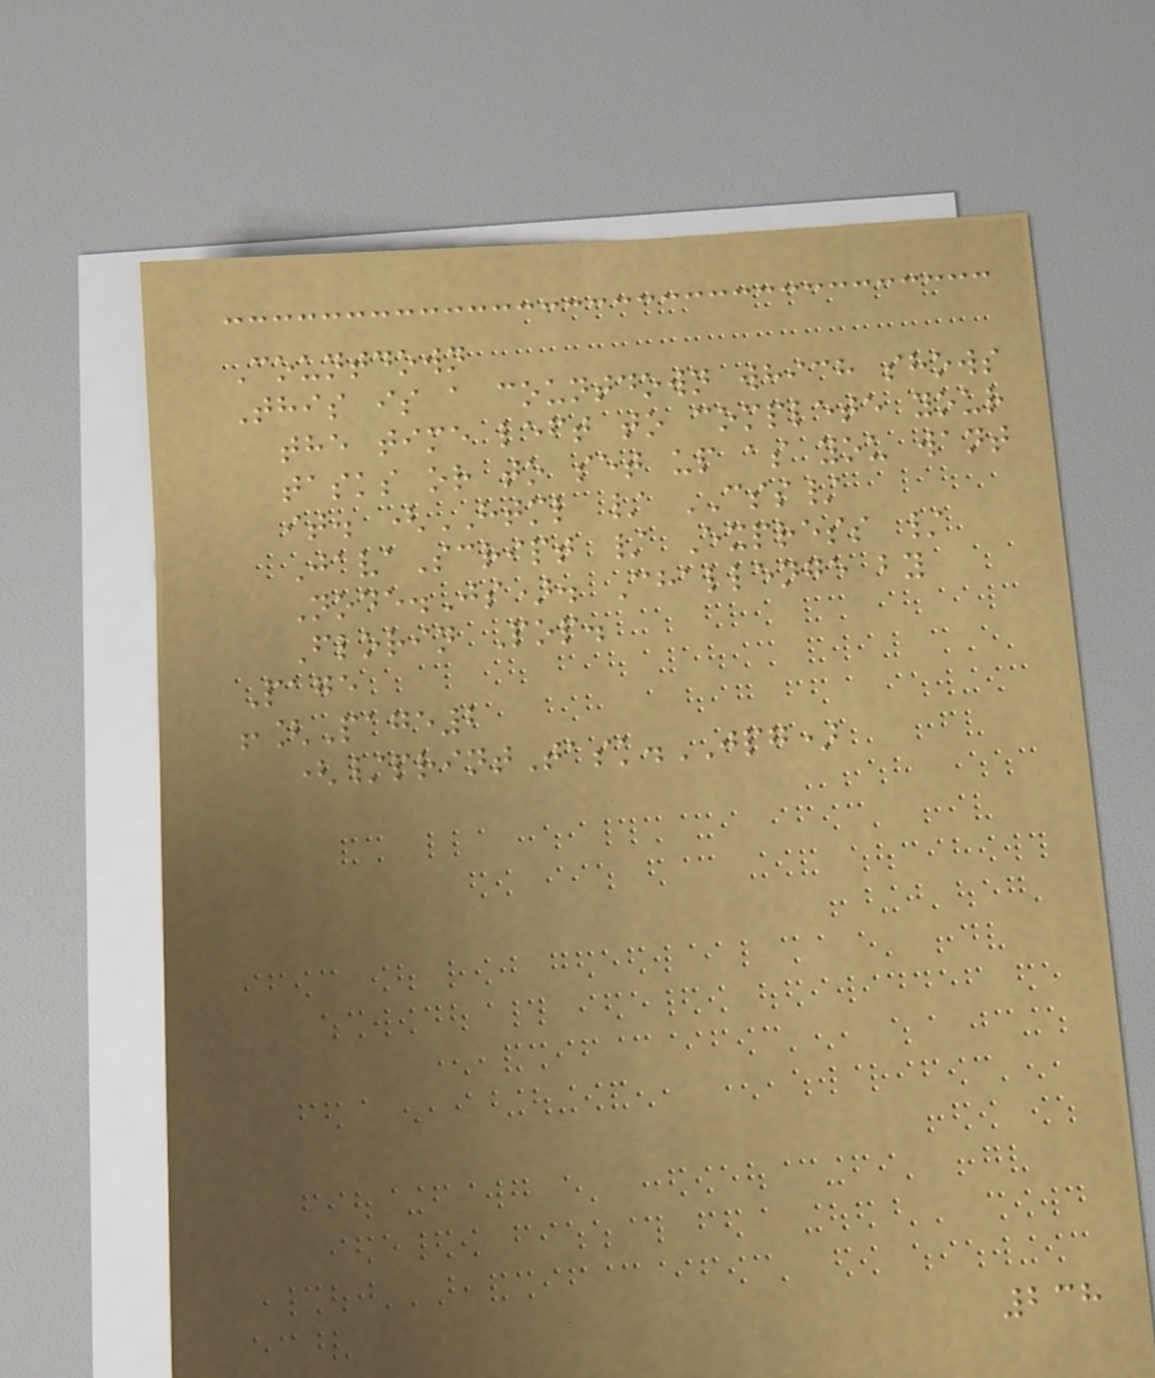Countdown
This is a countdown which shows
the time left to complete your
tasks or to set up as you want
it. (HTML / CSS/
JavaScript / Express /
Node.Js). Challenge by
Florin Pop.
Page
![Page2
(/printTask.JPG)
238
